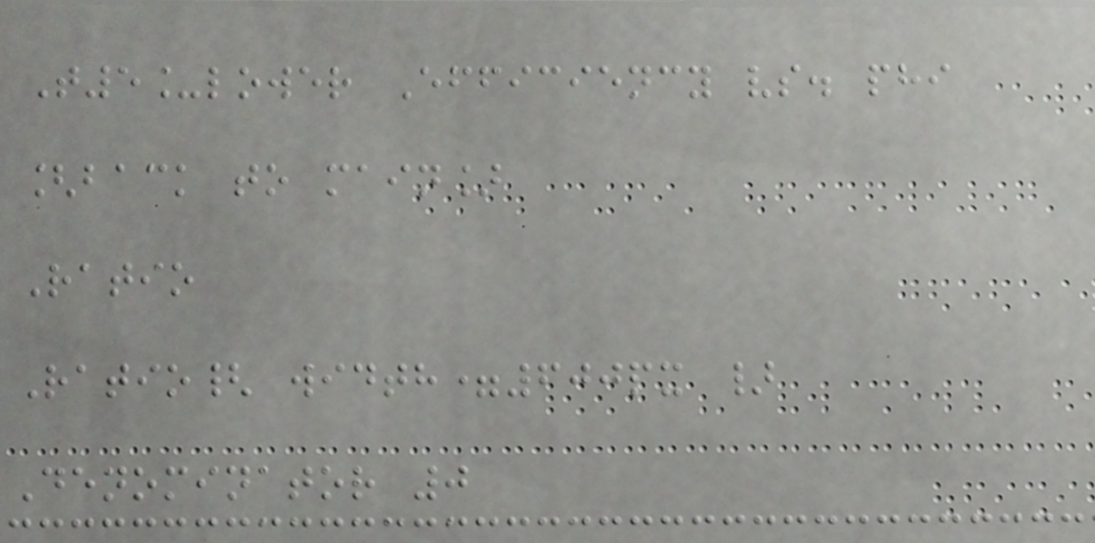T5_lower Efficiency vs. phi
[back to main]
Ratio
Ratio{ width=600px }
Denominator 0
